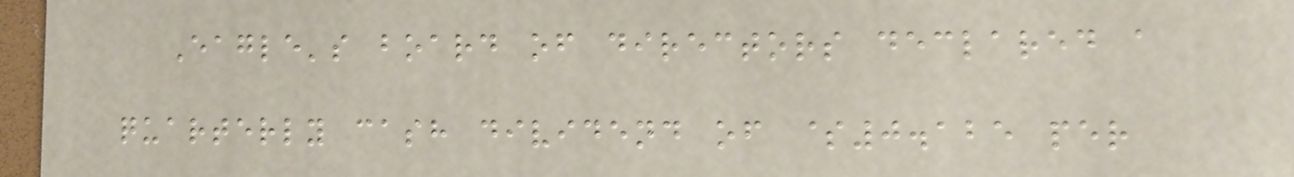Eagle's board of directors declared a
quarterly cash dividend of $0.125 per
